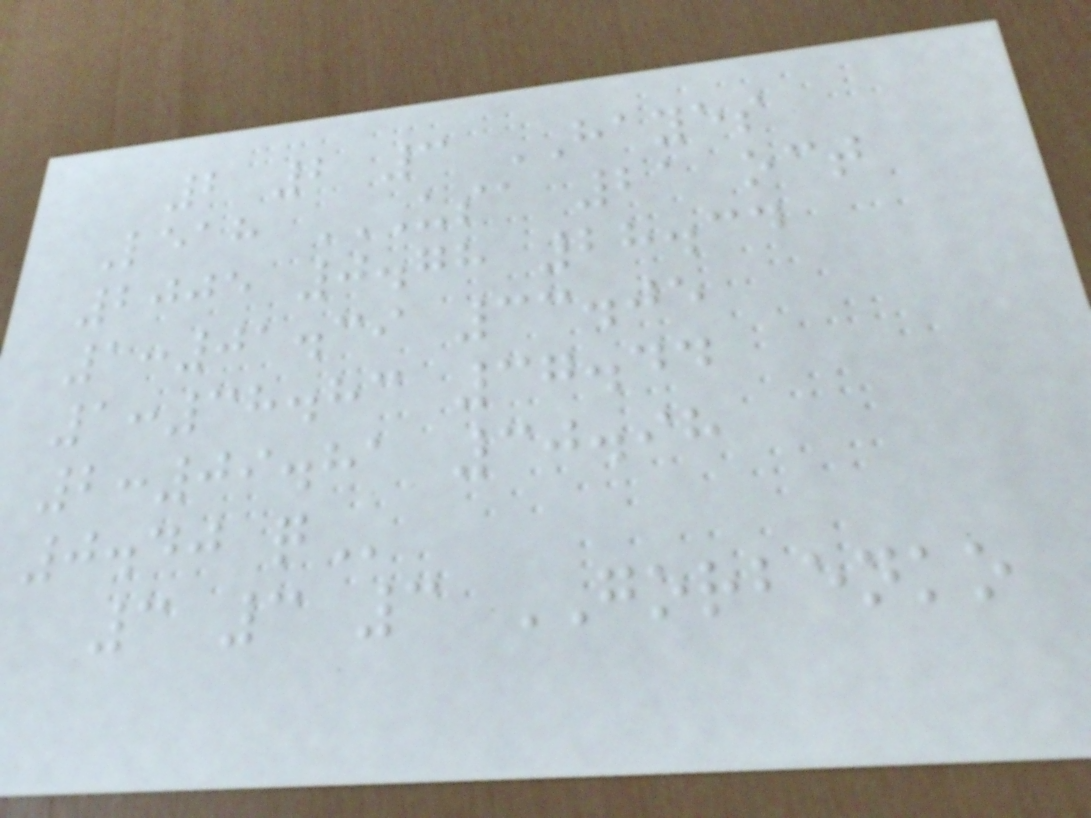2 2 3 HAYES
Leah USA 21 OCT
2005 0.78 28.34
1:01.39 33.05
1:38.83 37.44
2:09.81 30.98
0.40 Q
3 3 3 GORBENKO
